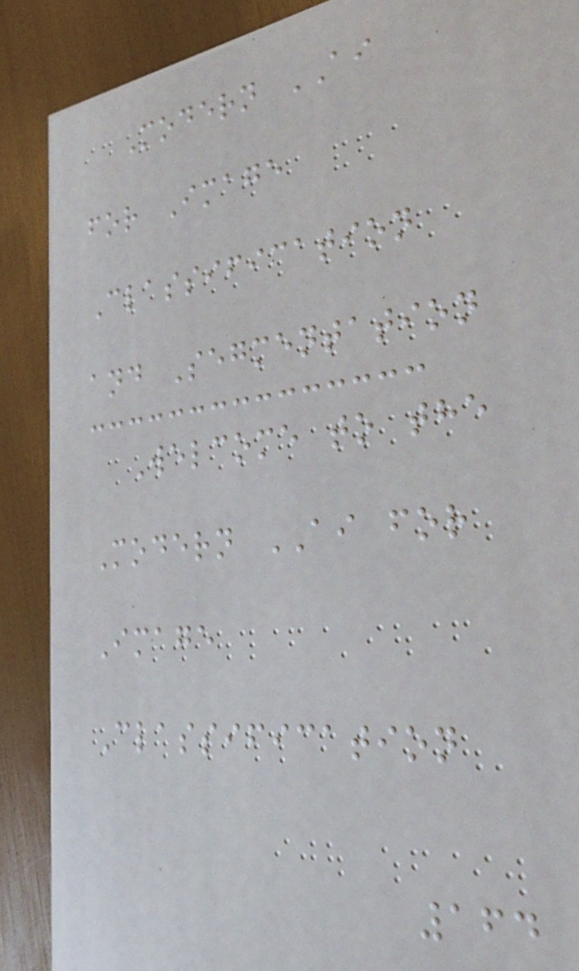Modern AI
for Image
Classification
and Segmentation
Welcome to the
Modern AI for
Image
Classification
164
